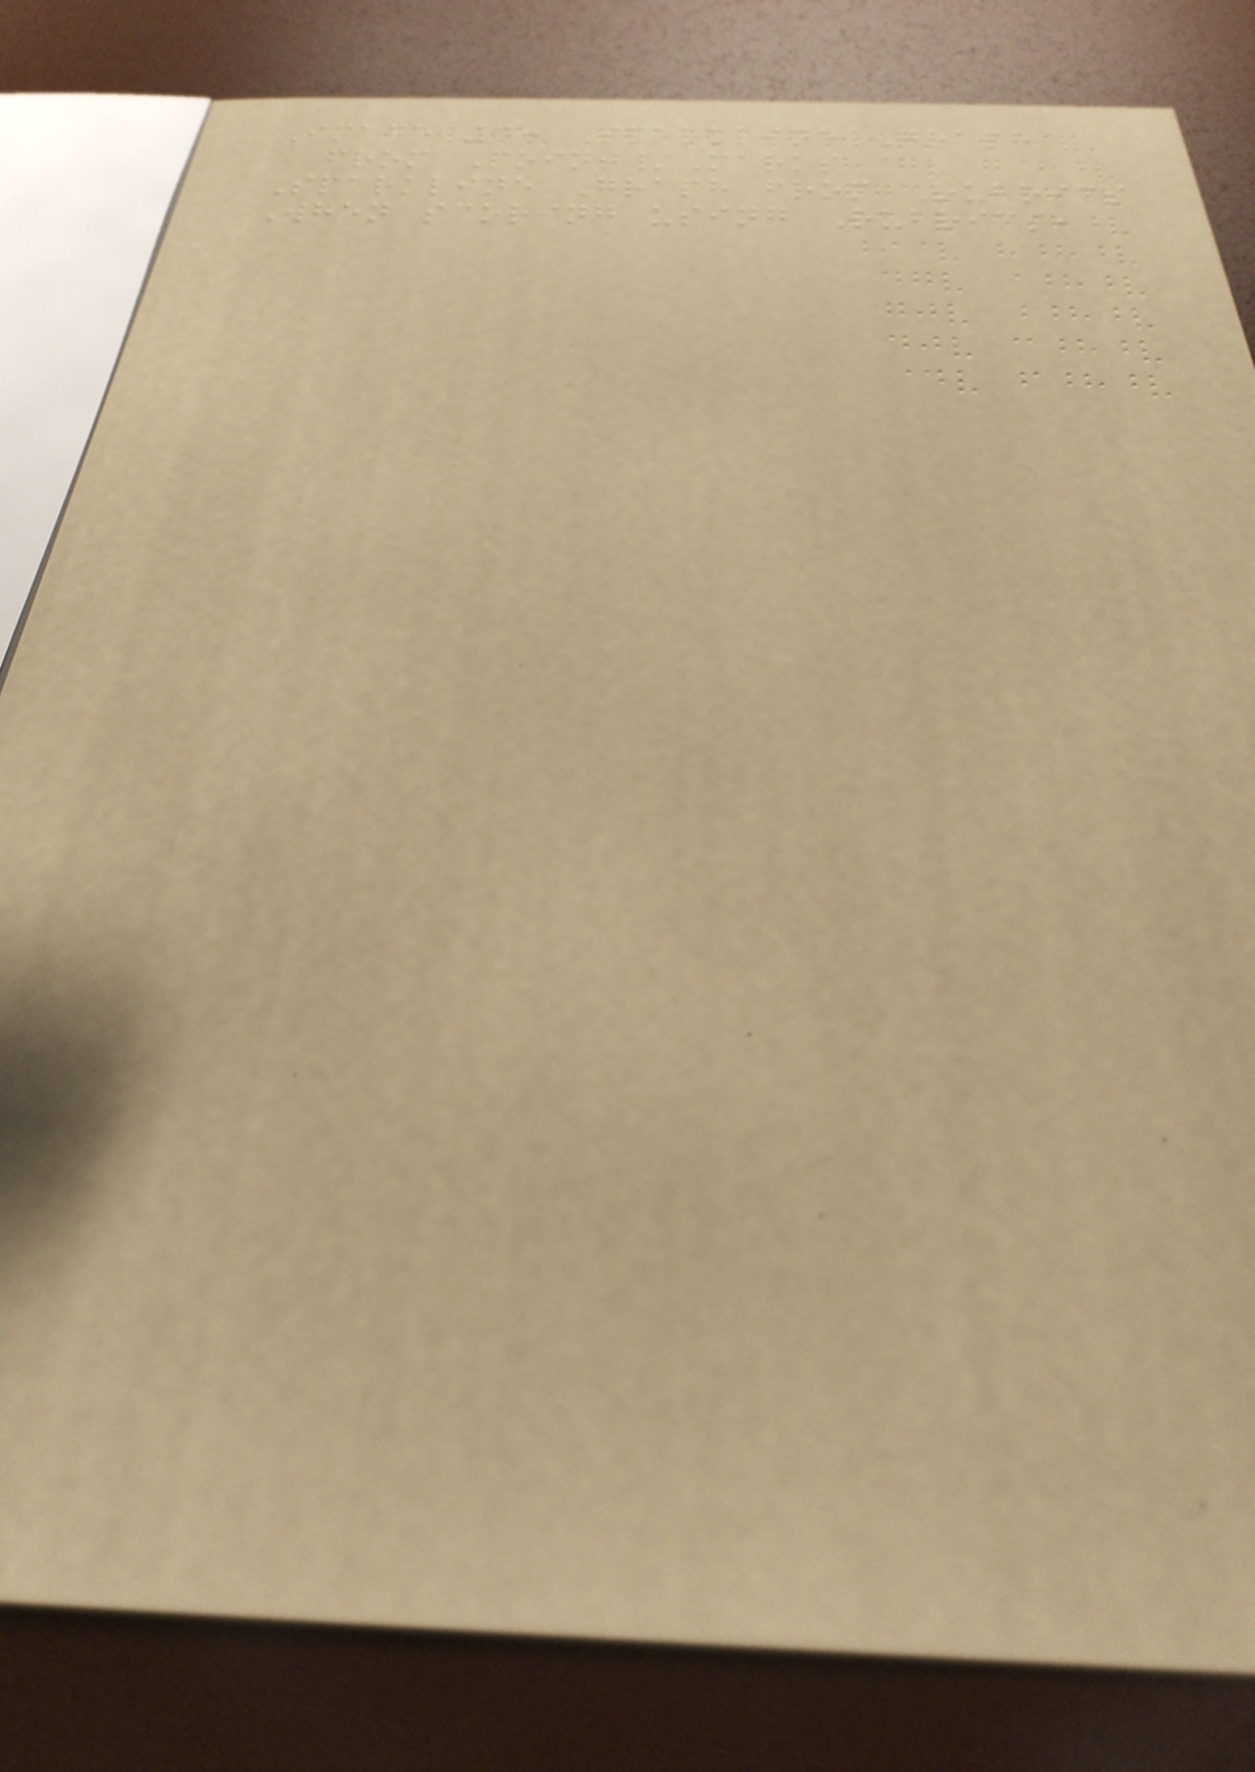Image 4: Sparkline Graph
from Point/Marks
Sparkline Graph from Rubrics
When scoring using Rubrics,
